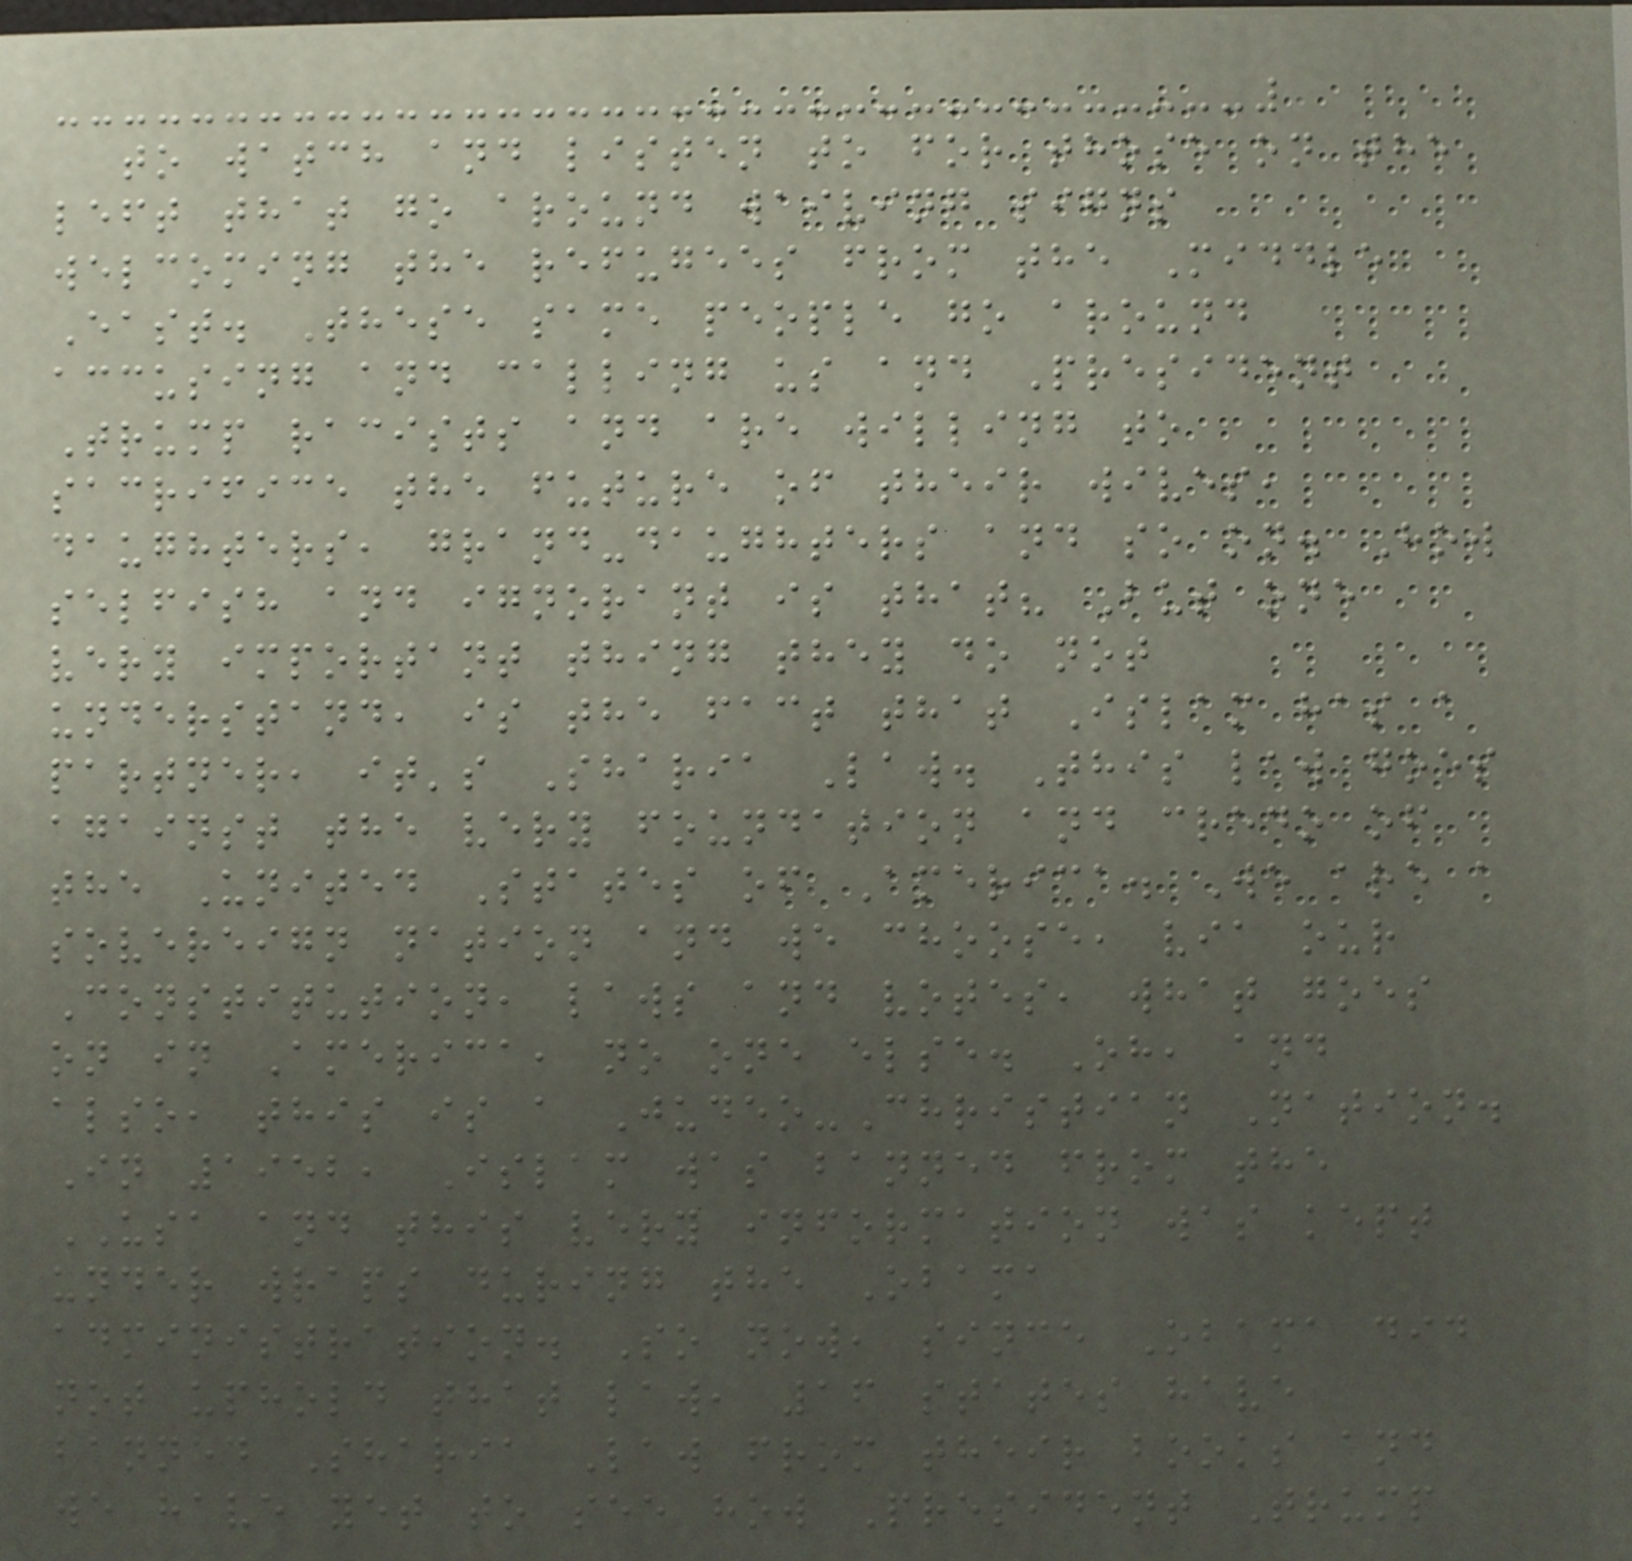to watch and listen to for those on the
left that go around waiving signs
welcoming the refugees from the Middle
East. These same people go around
accusing and calling us and President
Trump racists and are willing to
sacrifice the future of their wives,
daughters, grand-daughters and so on. How
selfish and ignorant is that? But one
very important thing they do not
understand, is the fact that Islam has a
partner, it's Sharia Law. This law goes
against the very foundation and credo of
the United States of America. We are a
sovereign nation and we choose, via our
Constitution, laws and votes, what goes
on in America, no one else. Oh, and
also, this is a Judeo-Christian Nation.
In 1952, Islam was banned from the
USA and this very information was kept
under wraps during the Obama
administration. So now, since Obama did
not uphold that law, 16 states have
banned Sharia Law from their books and
we have yet to see how President Trump
